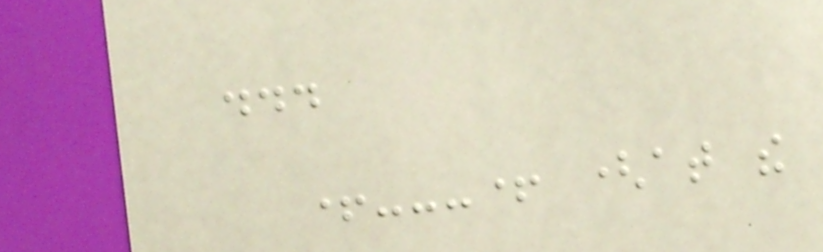...
+---+ (at the
